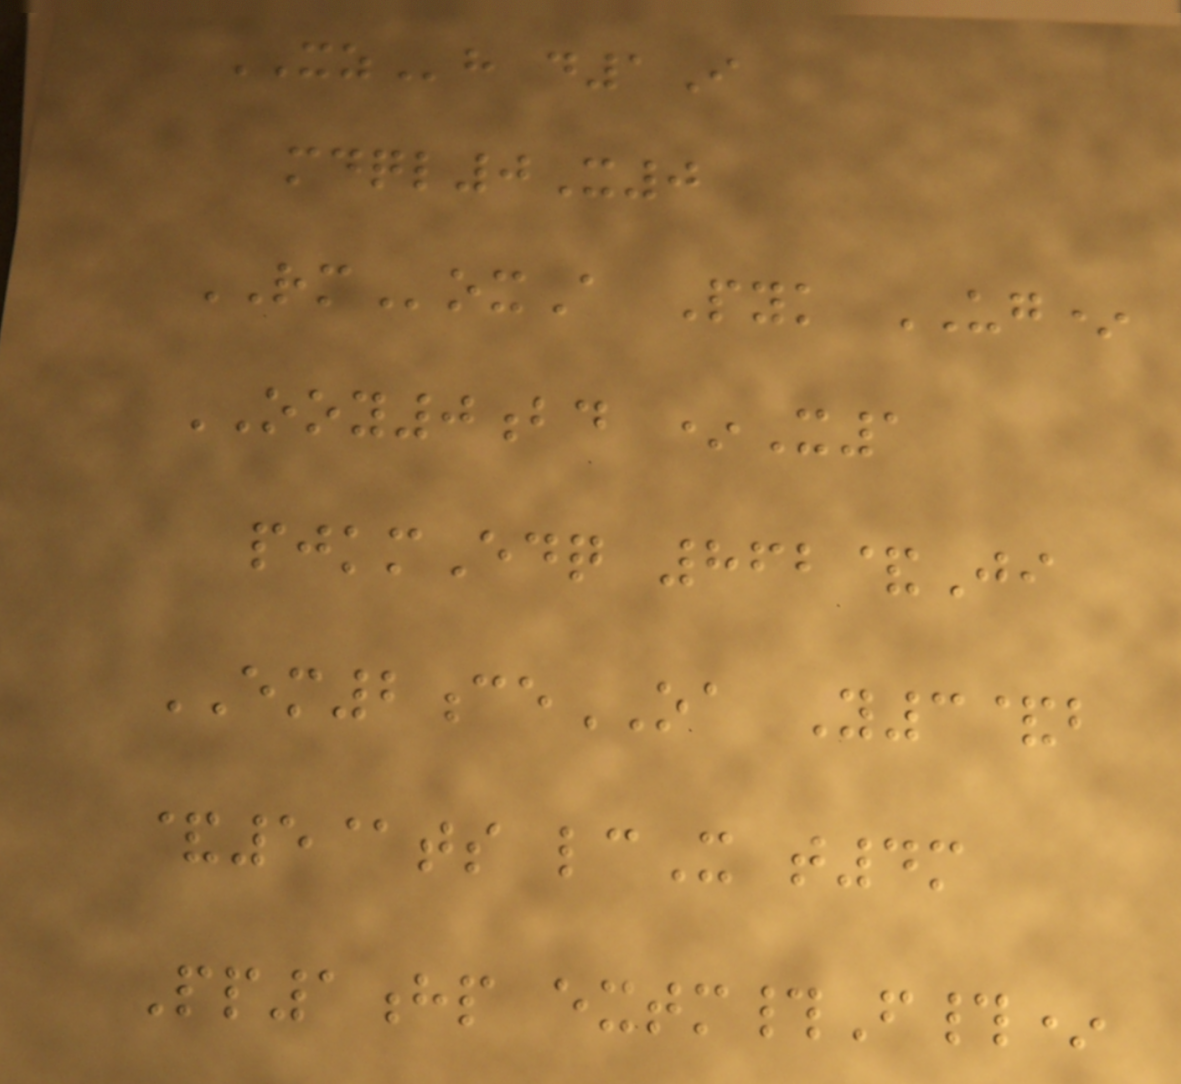XZh d1I
mdql0X0
RMoxA Pyk UG*
OOY0bd *X1
pjkmEdq 862&Ji
EM2ceOA Y3&b
&5@ts lcX t4m
Pp1hp extm#F#*
